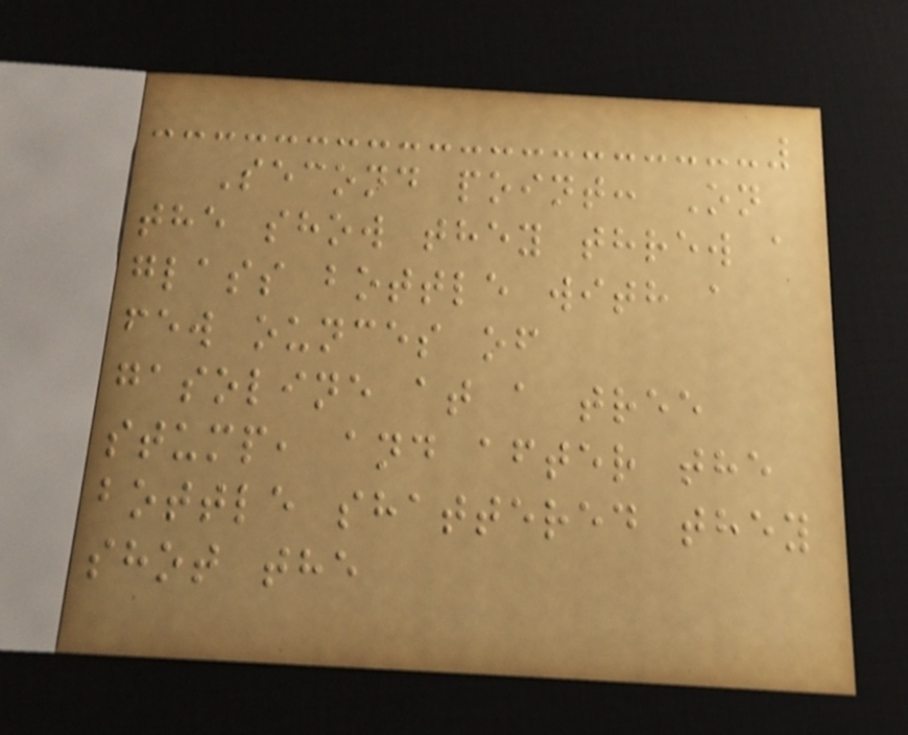Second point: On
the show they threw a
glass bottle with a
few ounces of
gasoline at a tree
stump, and after the
bottle shattered they
shot the
